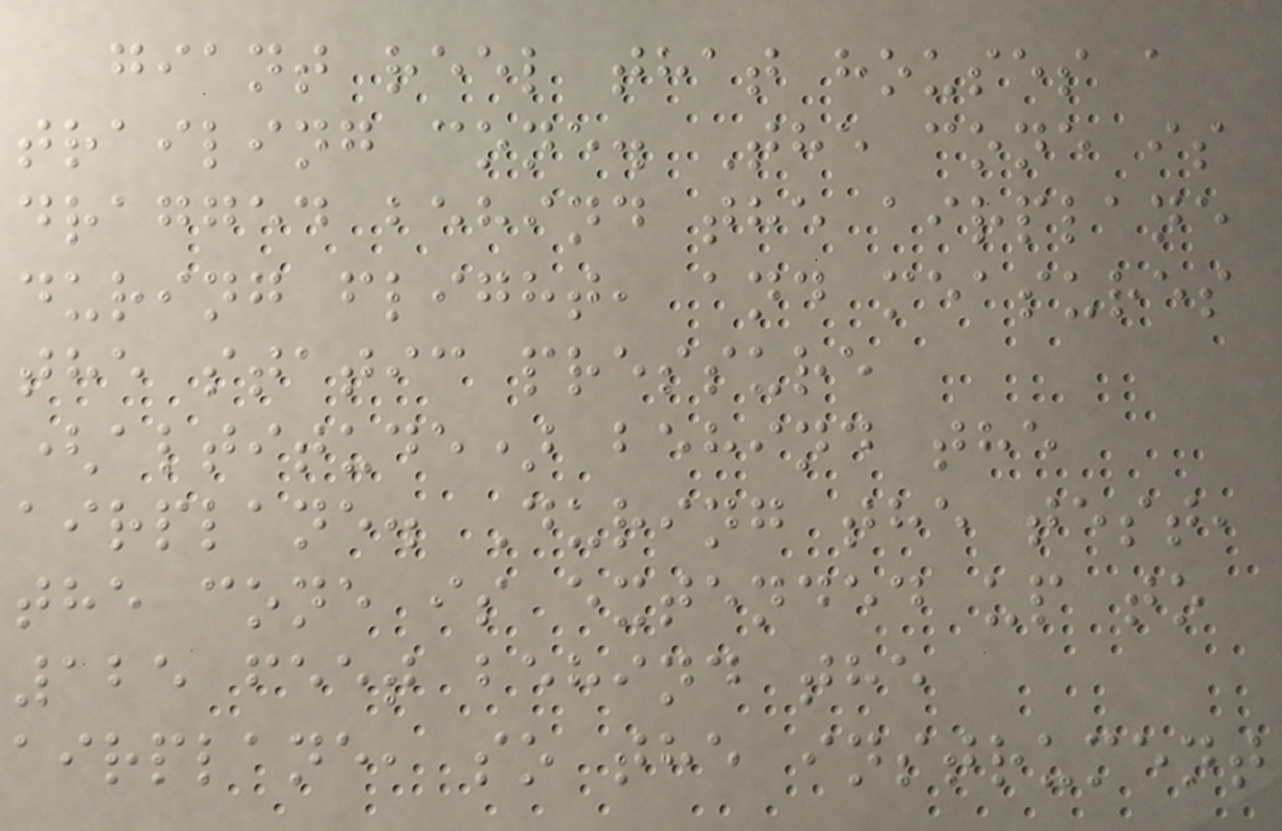giant reel that houses a
trailing cone. The cone is
dragged behind the airplane
during flight, and measures
the static pressure
(altitude) behind the
airplane. During the test,
the cone is extended up to
125 feet behind the
airplane, so the instrument
